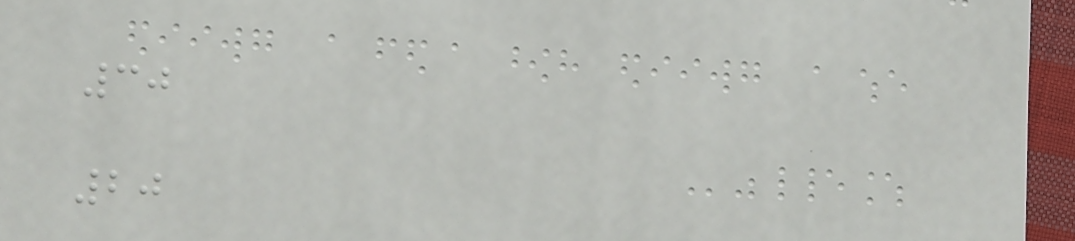30
20
